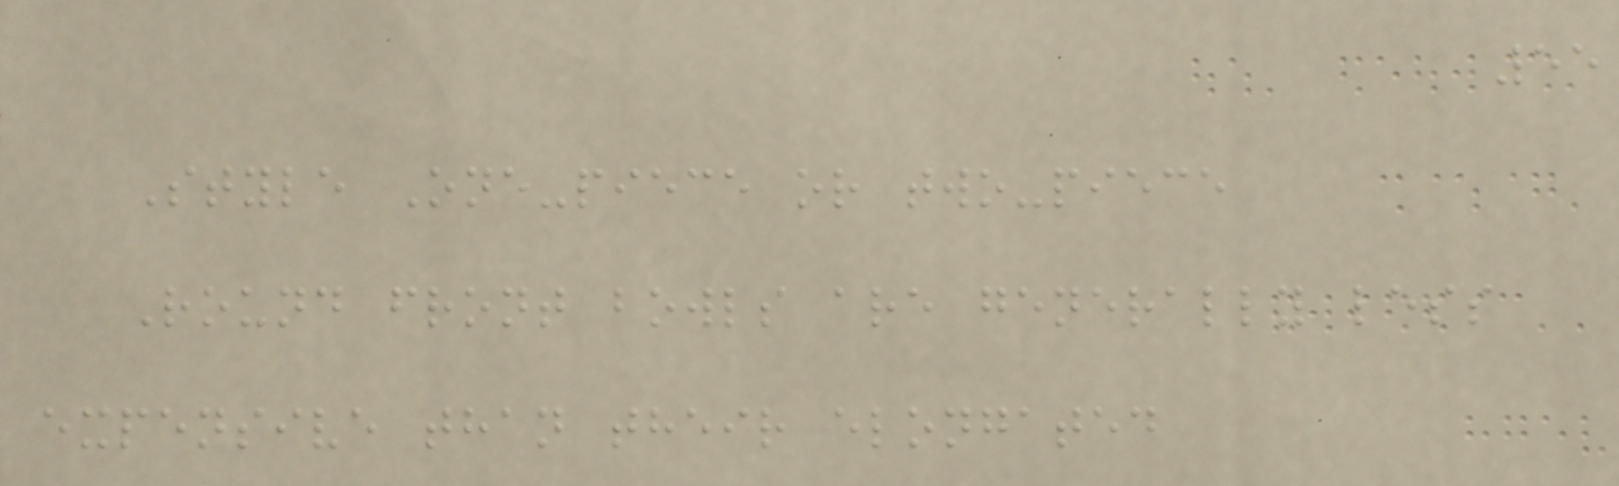55
Style One-piece or two-piece
Round front bowls are generally less
expensive than their elongated
